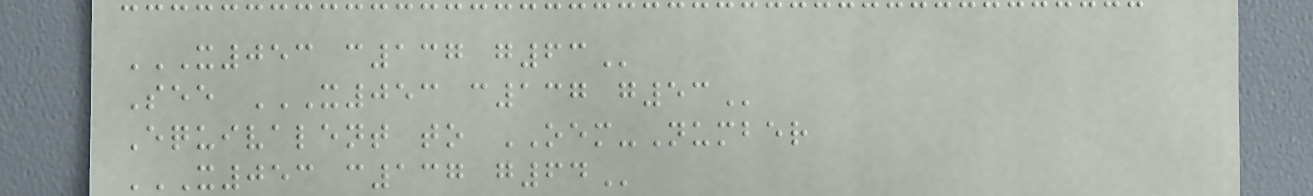X053 C137 G63
See X053 C137 G53
Equivalent to OEM-Number
X053 C137 G64
